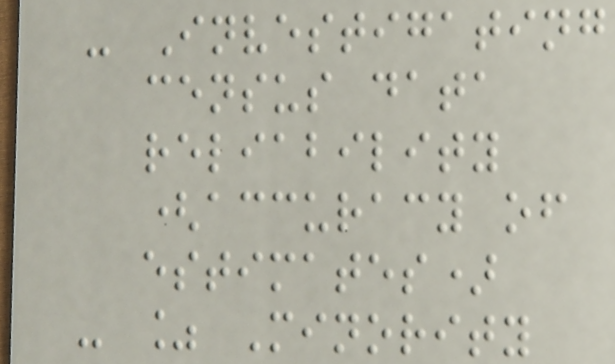- Investigating
census data
reliability
(accuracy of
estimates)
- % Minority
